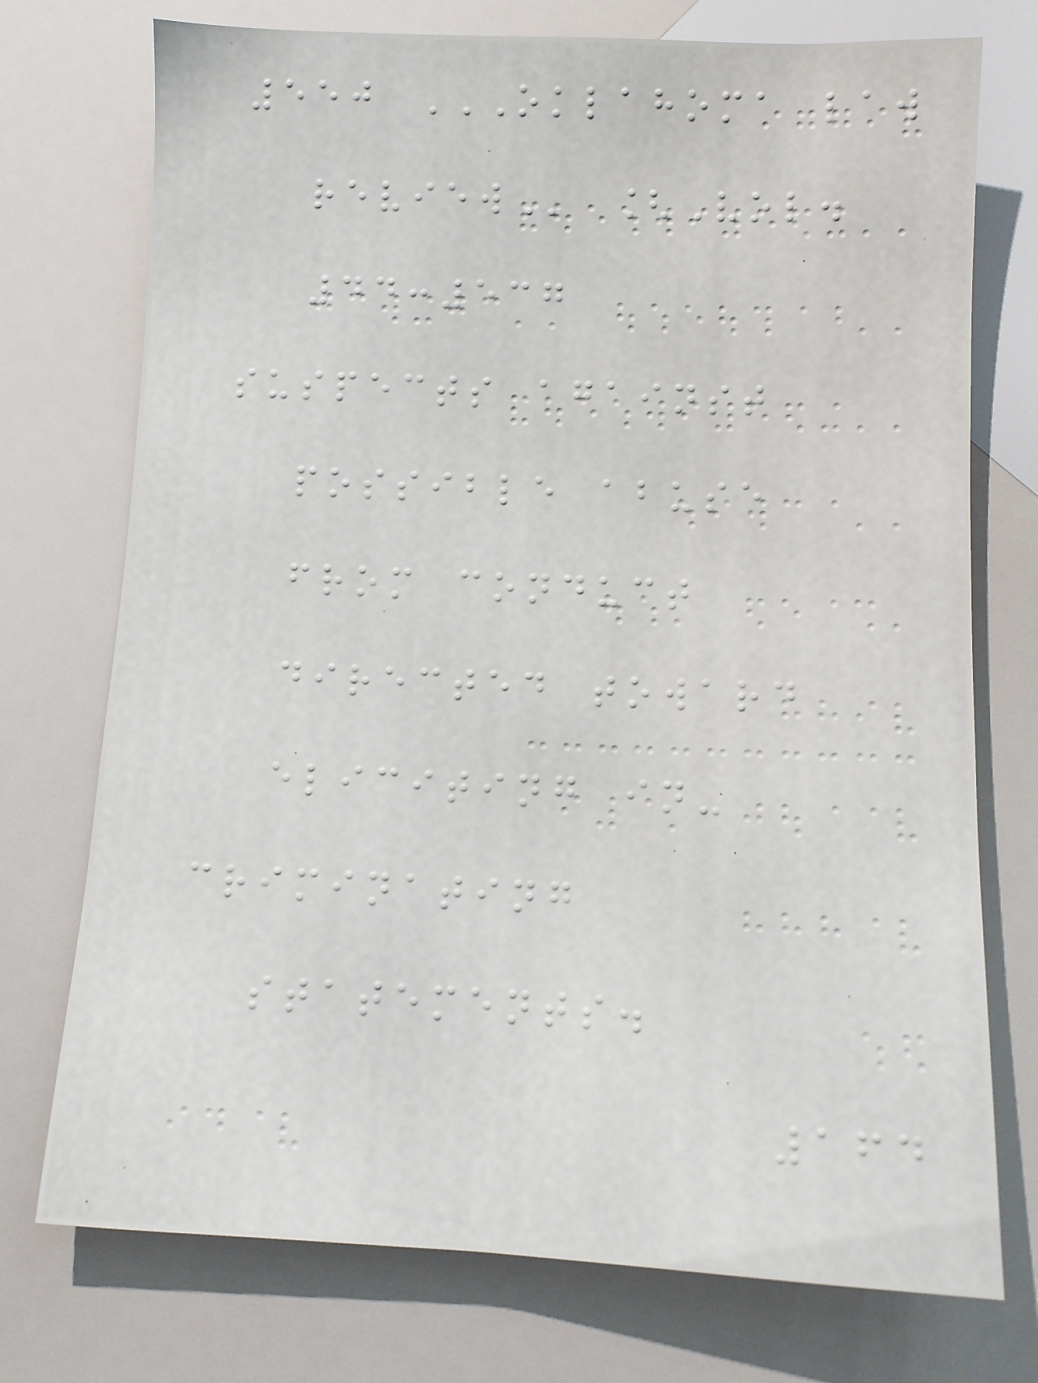550 OKLAHOMA LAW
REVIEW [Vol.
44:537
suspects against
possible abuse
from conduct
directed toward
eliciting in-
criminating
statements.
164
